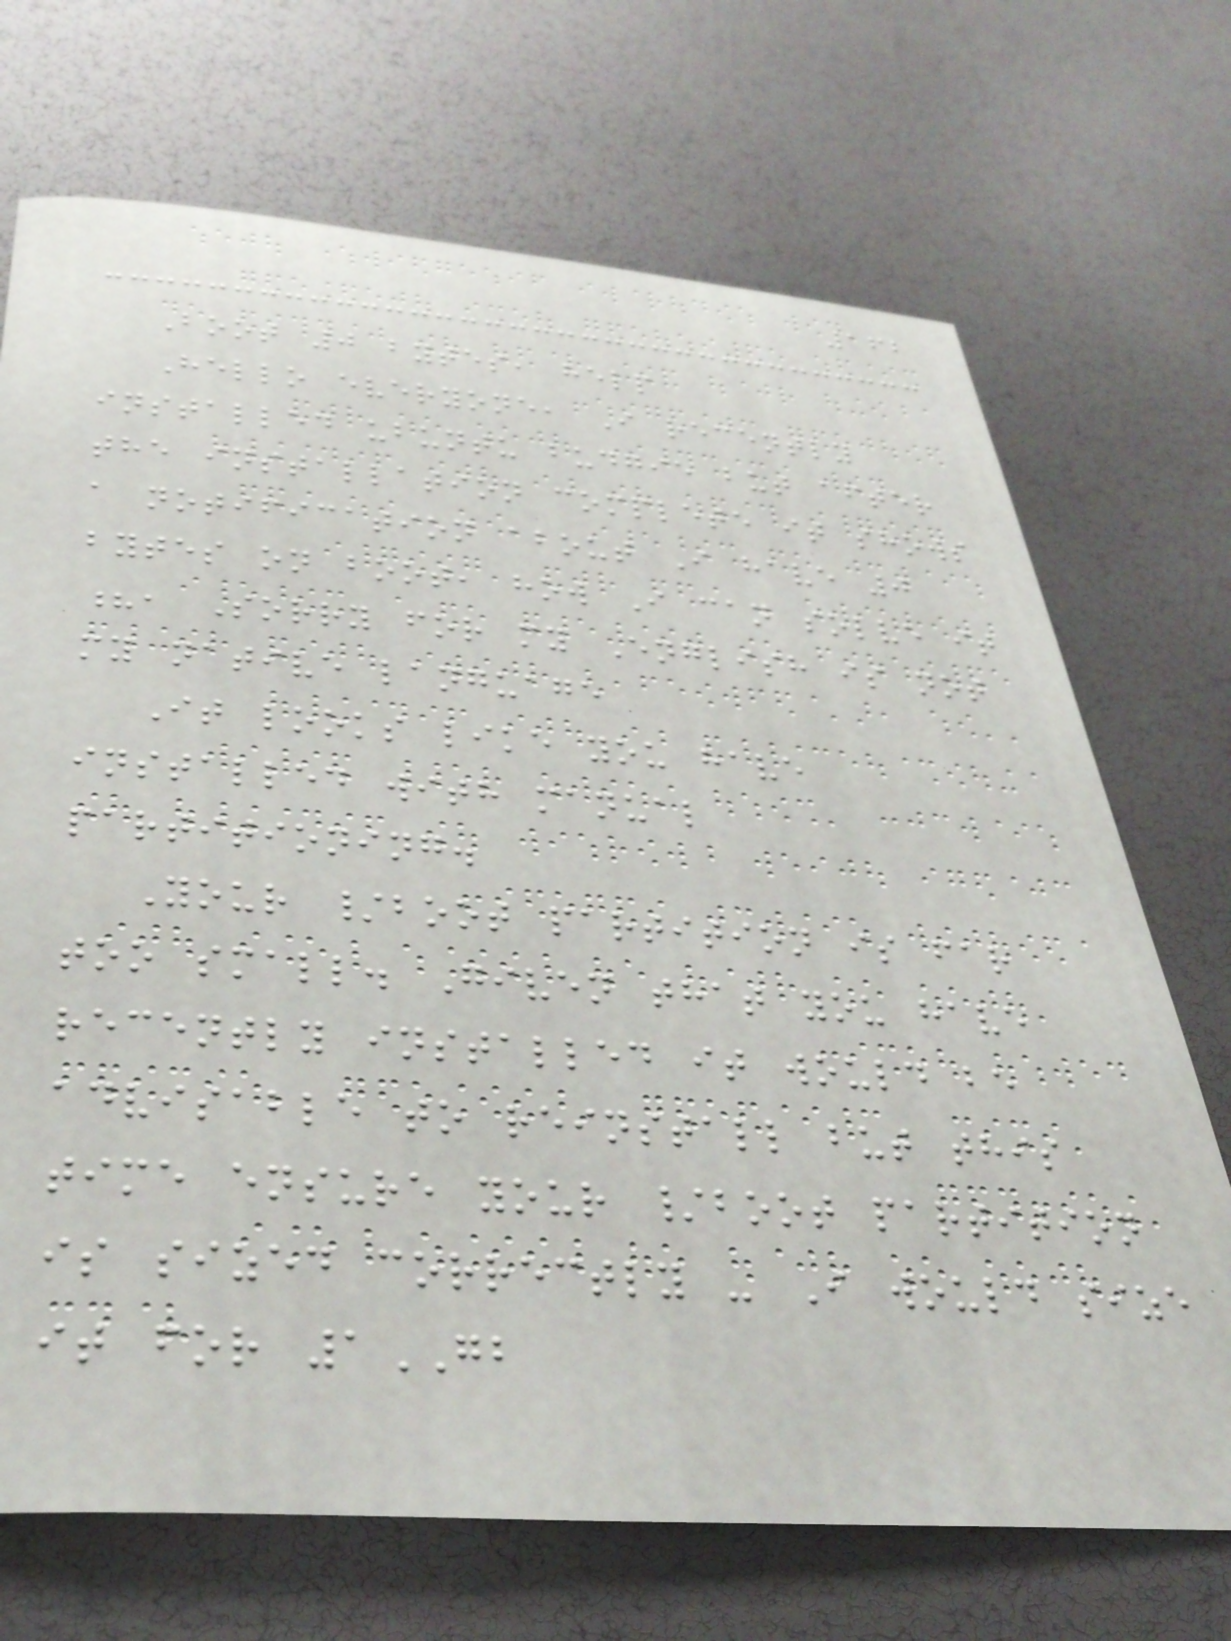162
Boot 0 bytes, help
Hello everyone, I recently
installed ubuntu budgie but after
the installation complete it shows
a notification about I have 0
bytes on boot, how I can solve it
?, Sorry for my English is not
my native language
It looks like you have
installed with manual
partitioning.
Your /boot partition is far
too small. Given that you have
recently installed it would be
advisable to reinstall but this
time ensure your /boot partition
is sized correctly - I would size
it for 1GB
